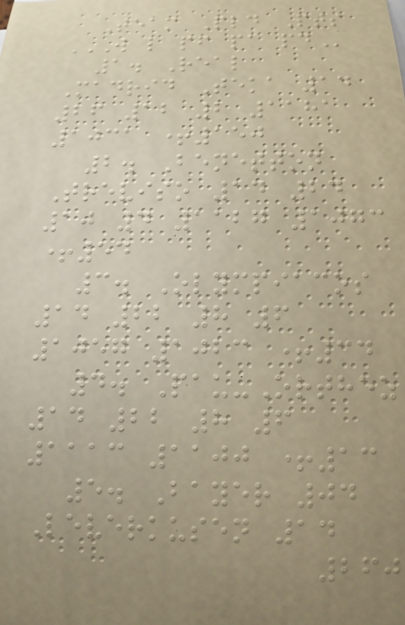Team Pld Pts
W L PF PA PD
1. Real
Madrid Teka 14
26 12 2 1181
1031 +150
2. Benetton
Treviso 14 24
10 4 1127 1073
+54
3. Olympiacos
14 22 8 6
1057 1023 +34
4. Pau-Orthez
14 22 8 6
1113 1100 +13
5. Bayer 04
Leverkusen 14
260
